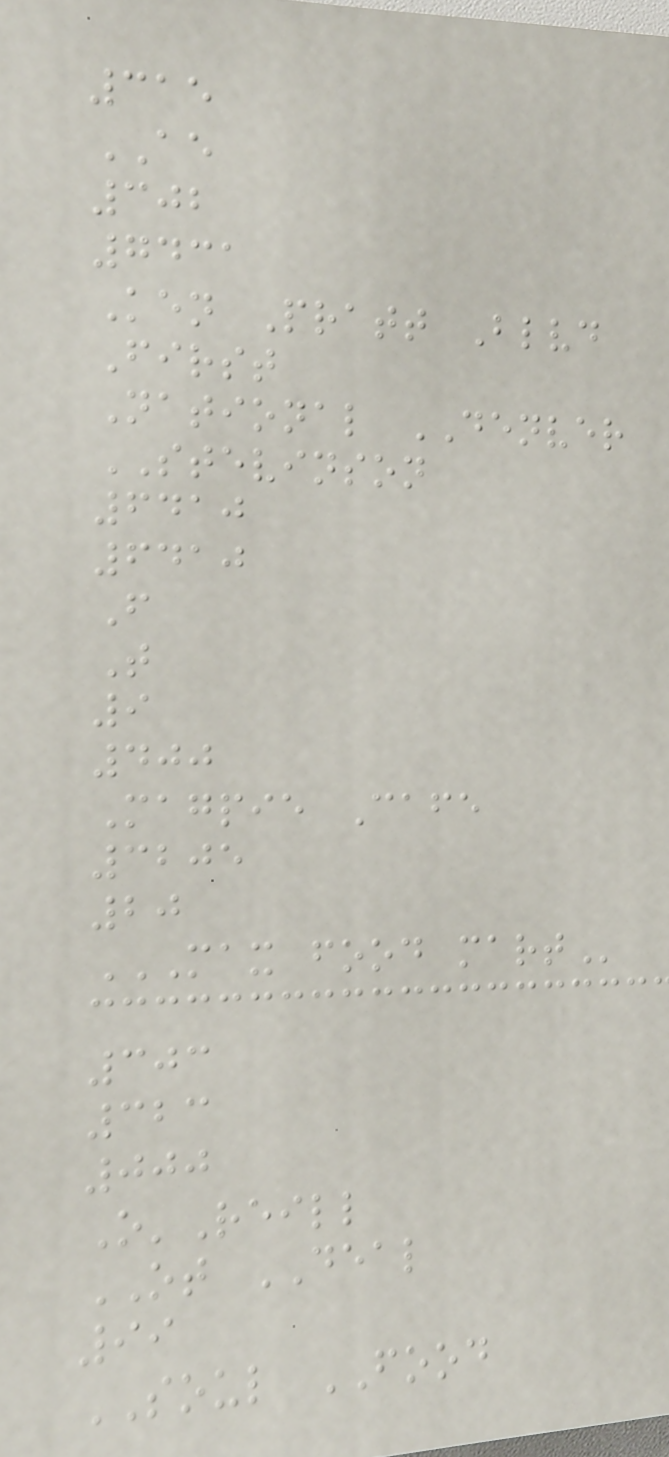315
AE
302
7431
Ken Pratt Blvd
First
National DENVER
STEVINSON
6410
6410
F
T
9
400
Magpie Cafe
3205
20
MAX FOOD MART
303
323
000
O'Reill
OT DEAL
99
SOUL FOOD
